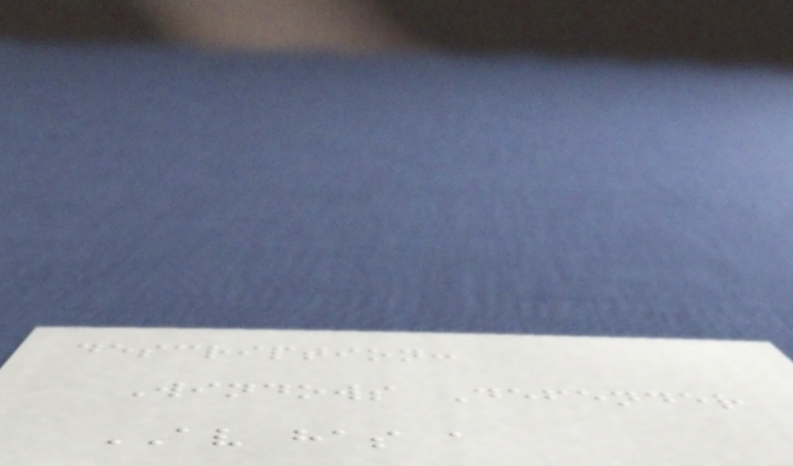description:
Windows Defender
AV has a
